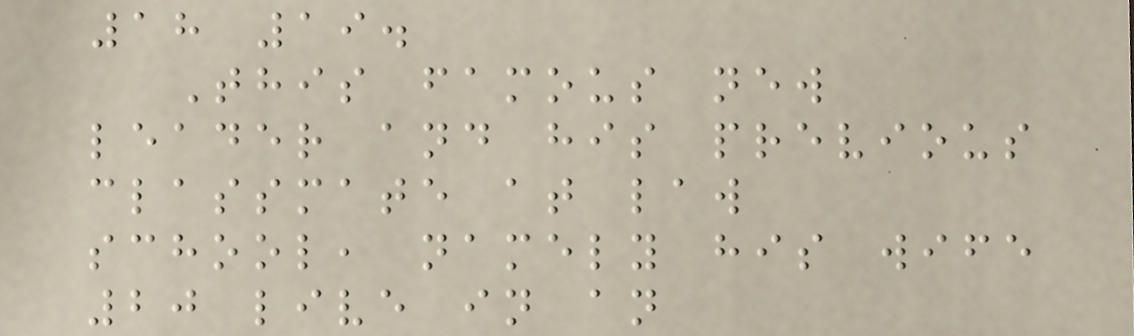18 19.
This famous new
leader and his previous
classmate at law
school, namely his wife
20 live in an
